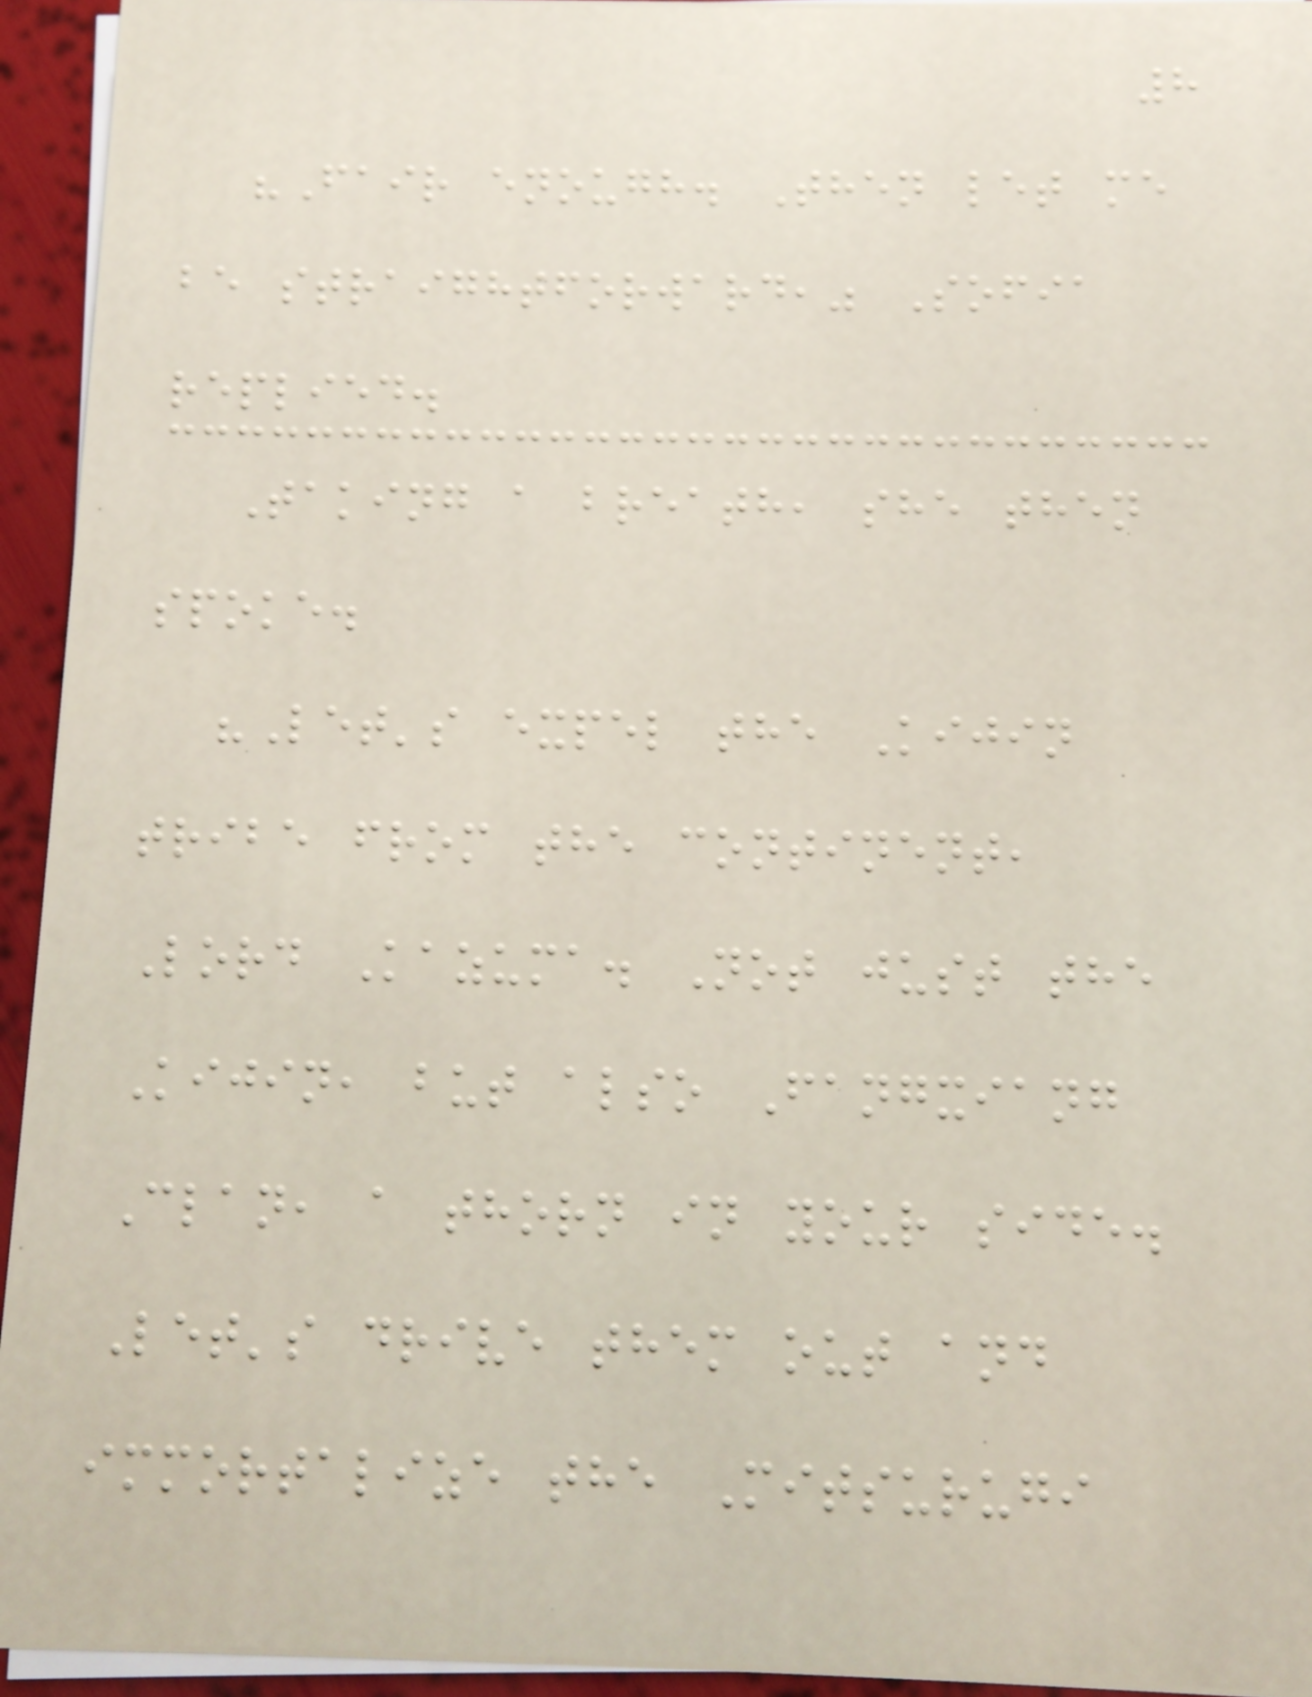8
"Fair enough. Then let me
be straightforward," Sofia
replied.
Taking a breath, she then
spoke.
"Let's expel the Kijin
tribe from the continent,
Lord Kazuma. Not just the
Kijin, but also Fangxiang
Clan, a thorn in your side.
Let's drive them out and
immortalize the Mitsurugi
